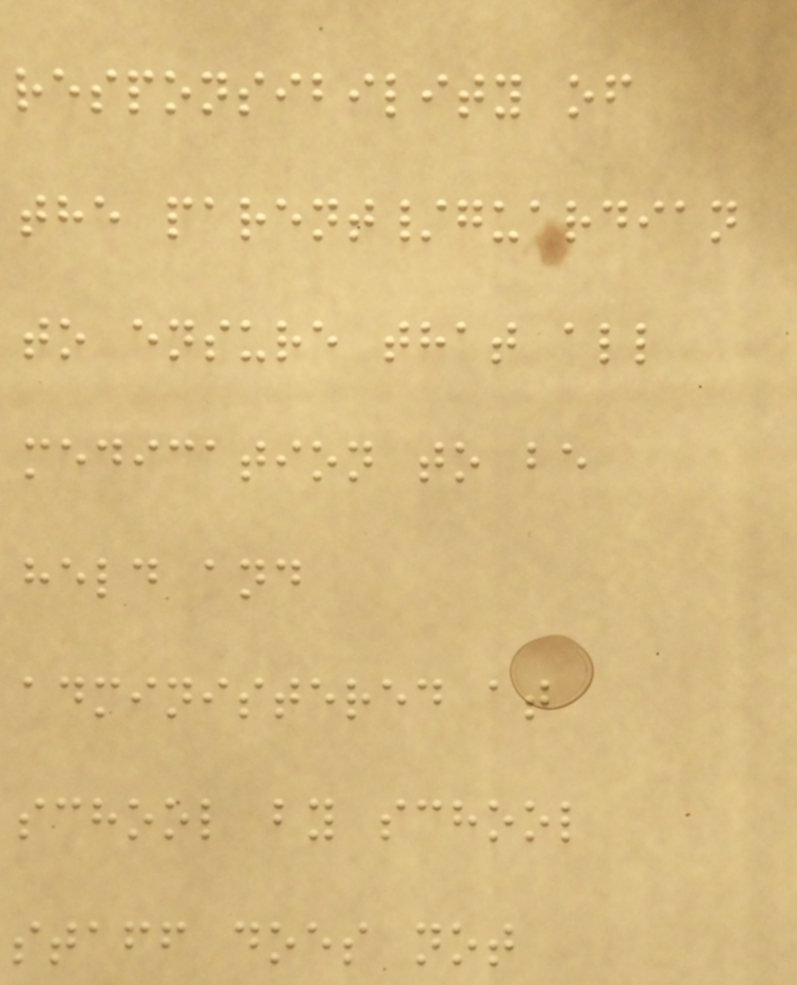responsibility of
the parent/guardian
to ensure that all
medication to be
held and
administered at
school by school
staff does not
